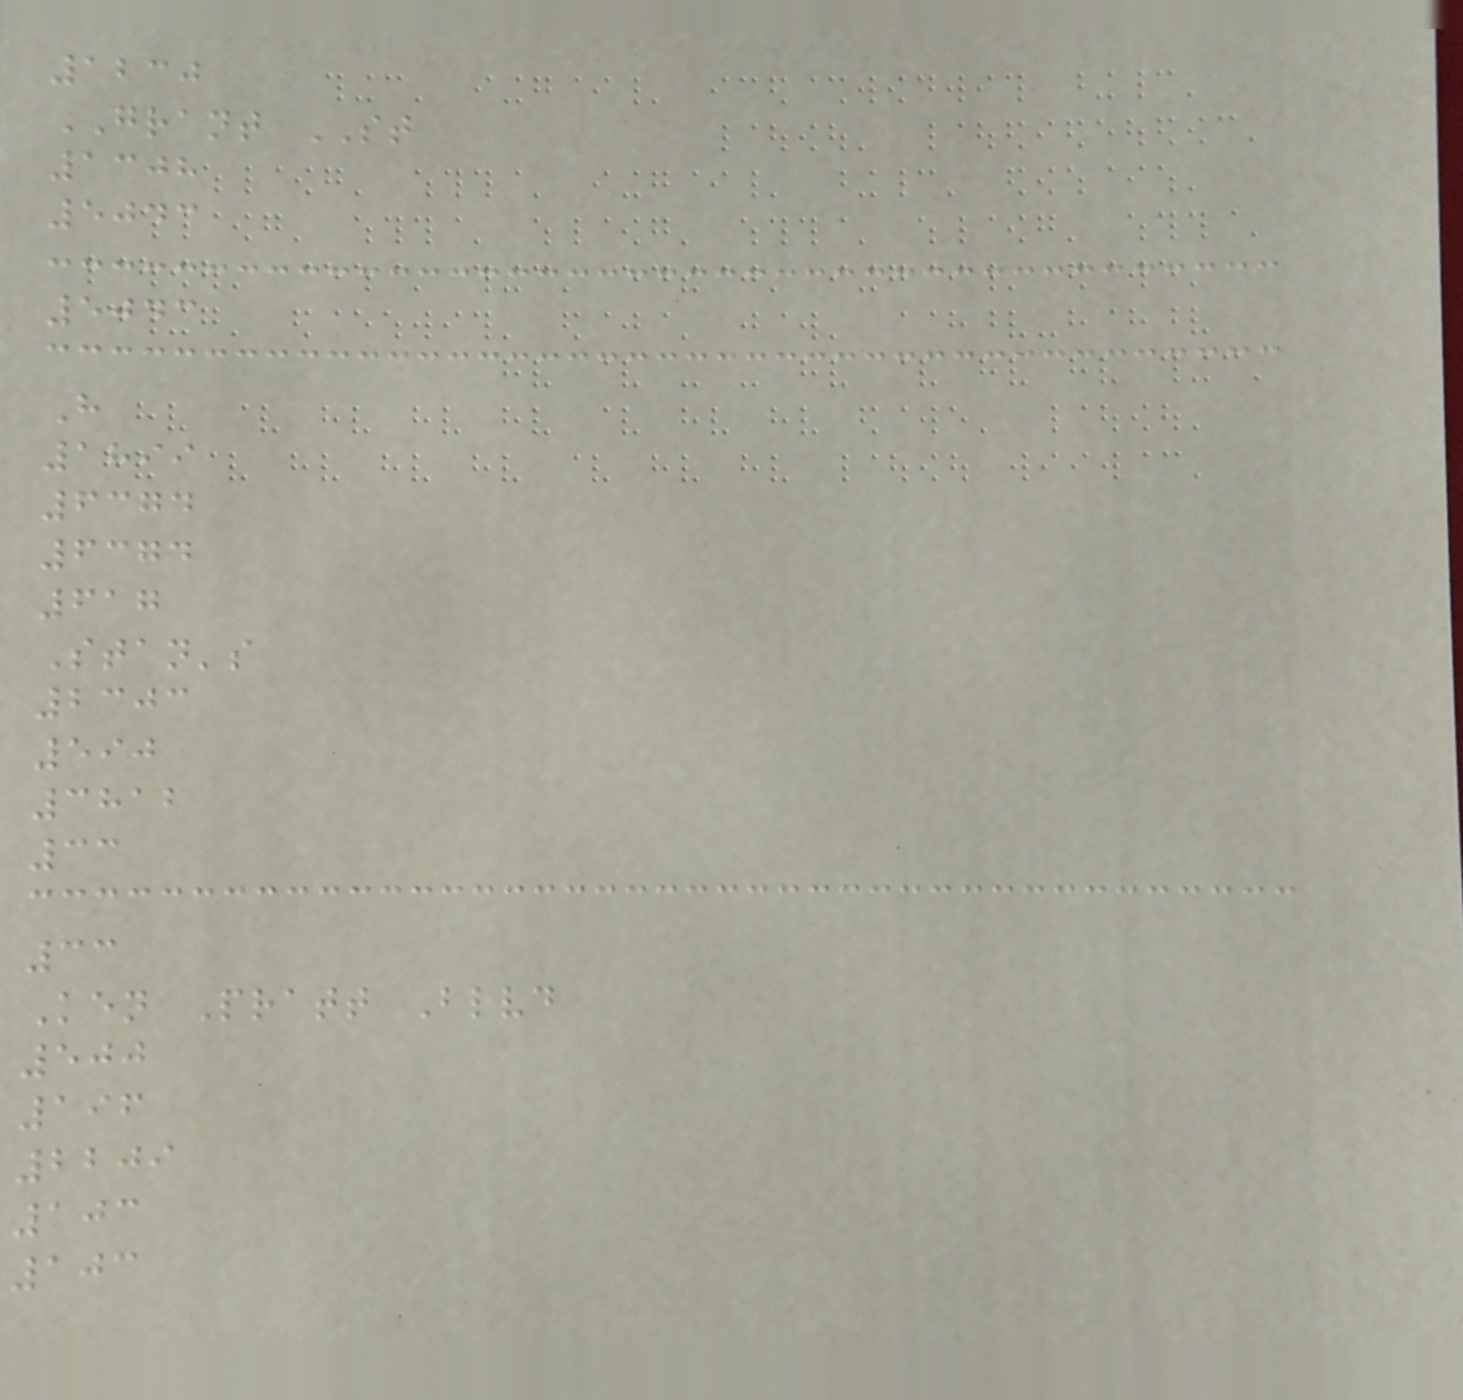1230
GRANT ST
1308
5043
5043
H
1899
6374
6374
617
Stan's
2303
590
3812
33
33
Ken Pratt Blvd
500
196
2209
103
103
